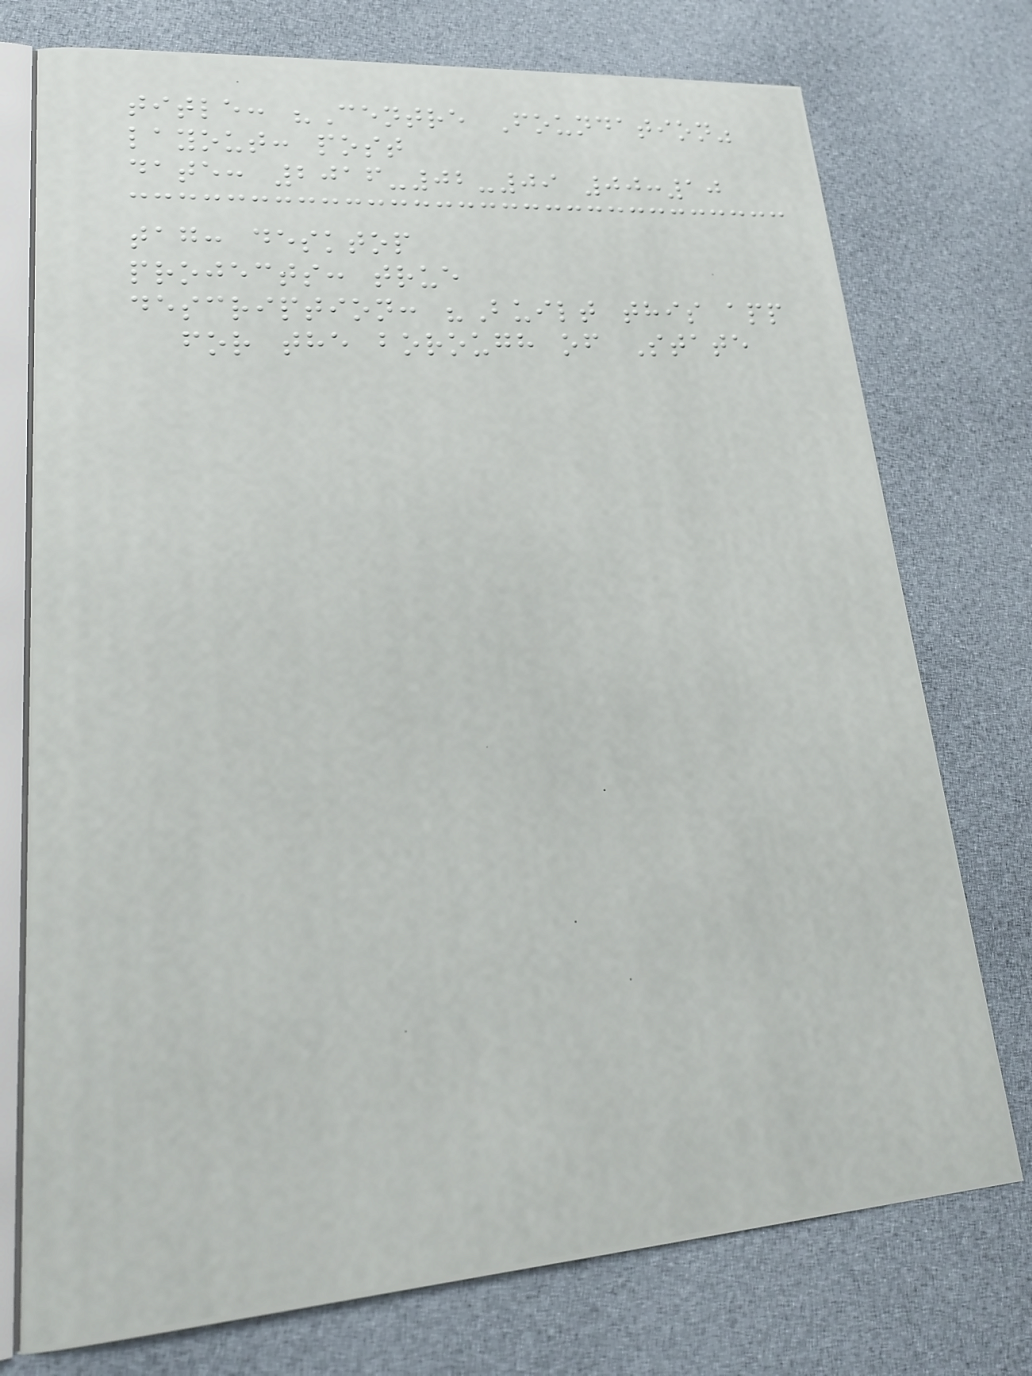title: "Centre Foundation"
layout: post
date: 2016-02-09 00:10
tag: desktop
projects: true
description: "Built this app
for the borough of State
